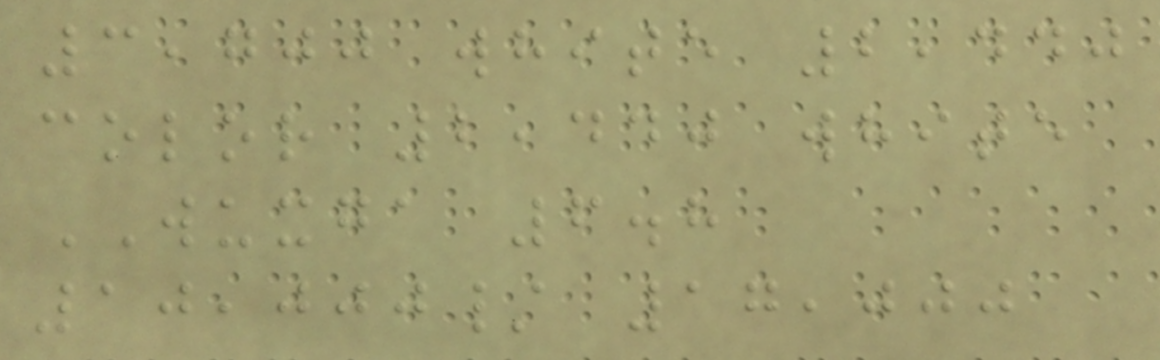3,700 white 2,440
color 2,440 white
WUXGA 6.8
10,000/ 17,000
